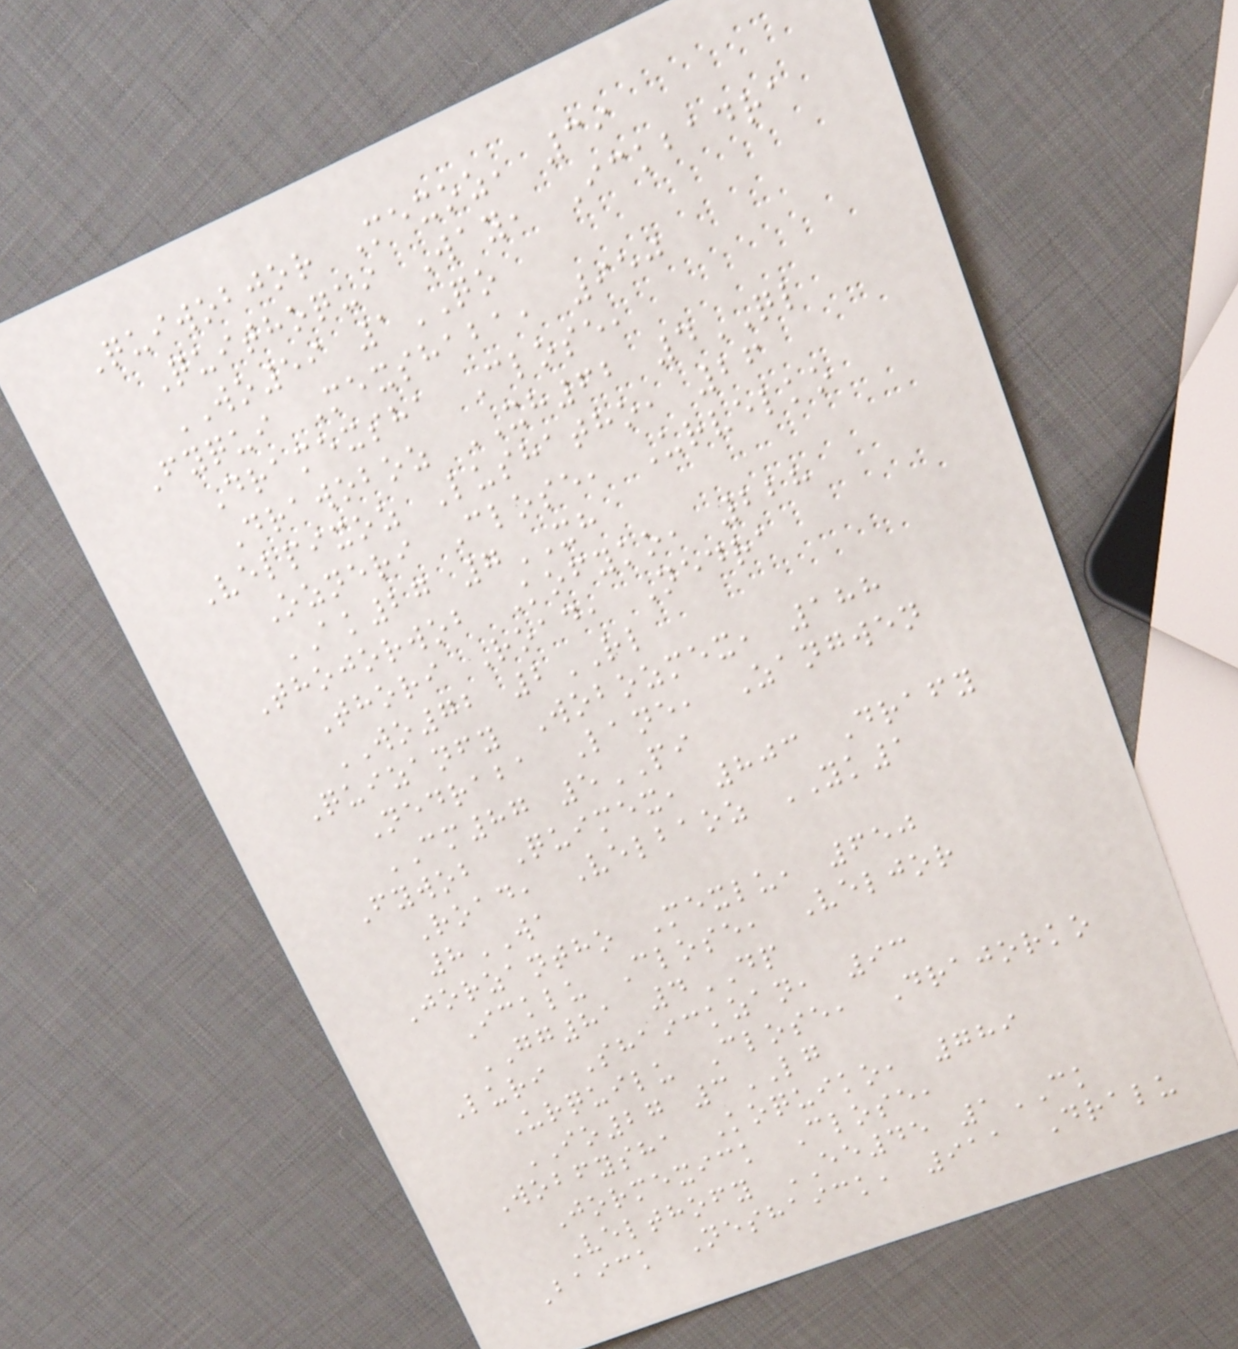Quiwobjor Mexoz, 39
Quithoqui Way, Ickbadra
WO59 1QO
Fyqui Mexshaba, 950
Dramexsha Close,
Drawoboz XH62 4QL
Velpixoz Lushatho, 26
Ozneri Close, Urvelko
AK27 7XH
Thojorwob Kofyko, 228
Thori Road, Nedra
WO72 2RL
Quizanfy Wobozmex, 188
Nedraba Lane, Zangwen
CM87 5PI
Fywob Quimex, 803 Drafy
Road, Velbaoz YK1
8WA
Jorzantho Mexlu, 650
Icklu Close, Veljor
GG81 4DP
Luri Shaickzan, 93
Urquilu Close, Drajorko
IO27 3LG
Wobfysha Koquiko, 789
Jormexick Close,
Velthofy EE45 1CK
Baick Neshaick, 911 Dralu
